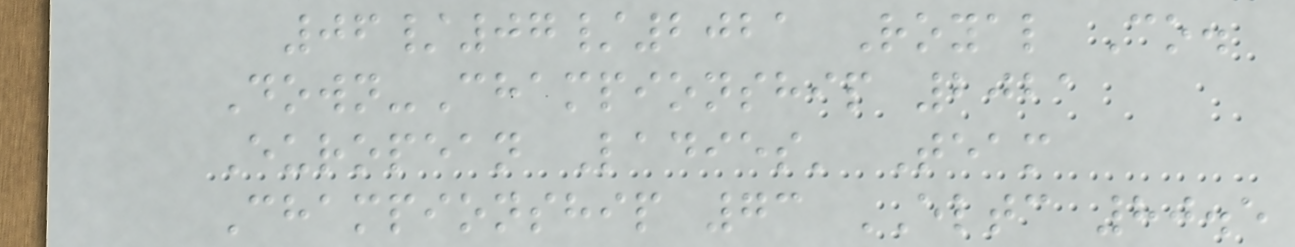06/07/2021 Royal Co.
Down-Championship 2021
European Ladies' Team
Championship 73 ELTC 80.5
